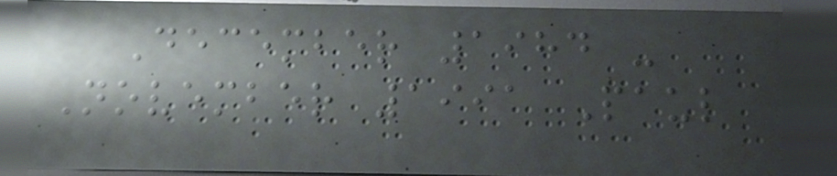December 1984 -
November 1991 Paul
